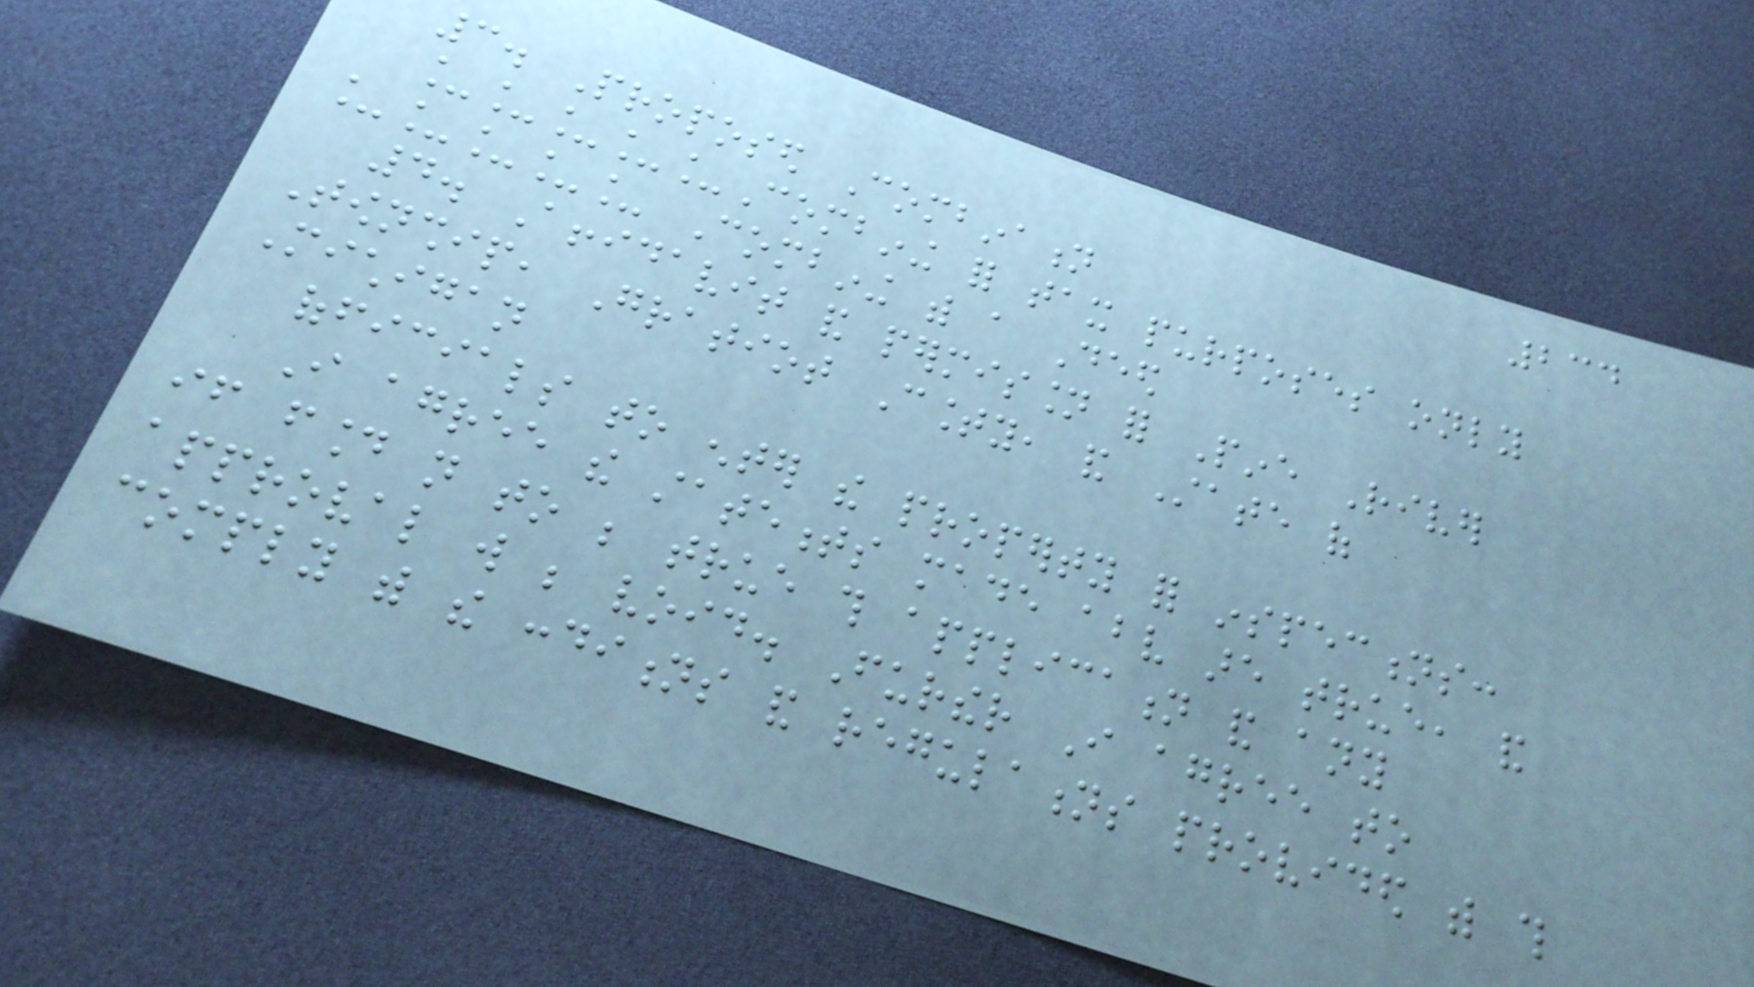234
3. Proposed Combination
_____Combining for tax purposes only
_____ Combining with a Deed
4. Affidavit and permission for Pine River
Township, Gratiot County, and State of
Michigan
officials to enter the property for inspections:
I agree the statements made above are true, and
if found not to be true this application and any
approval will be void. Further I agree to
comply with the conditions and regulations provided with this
